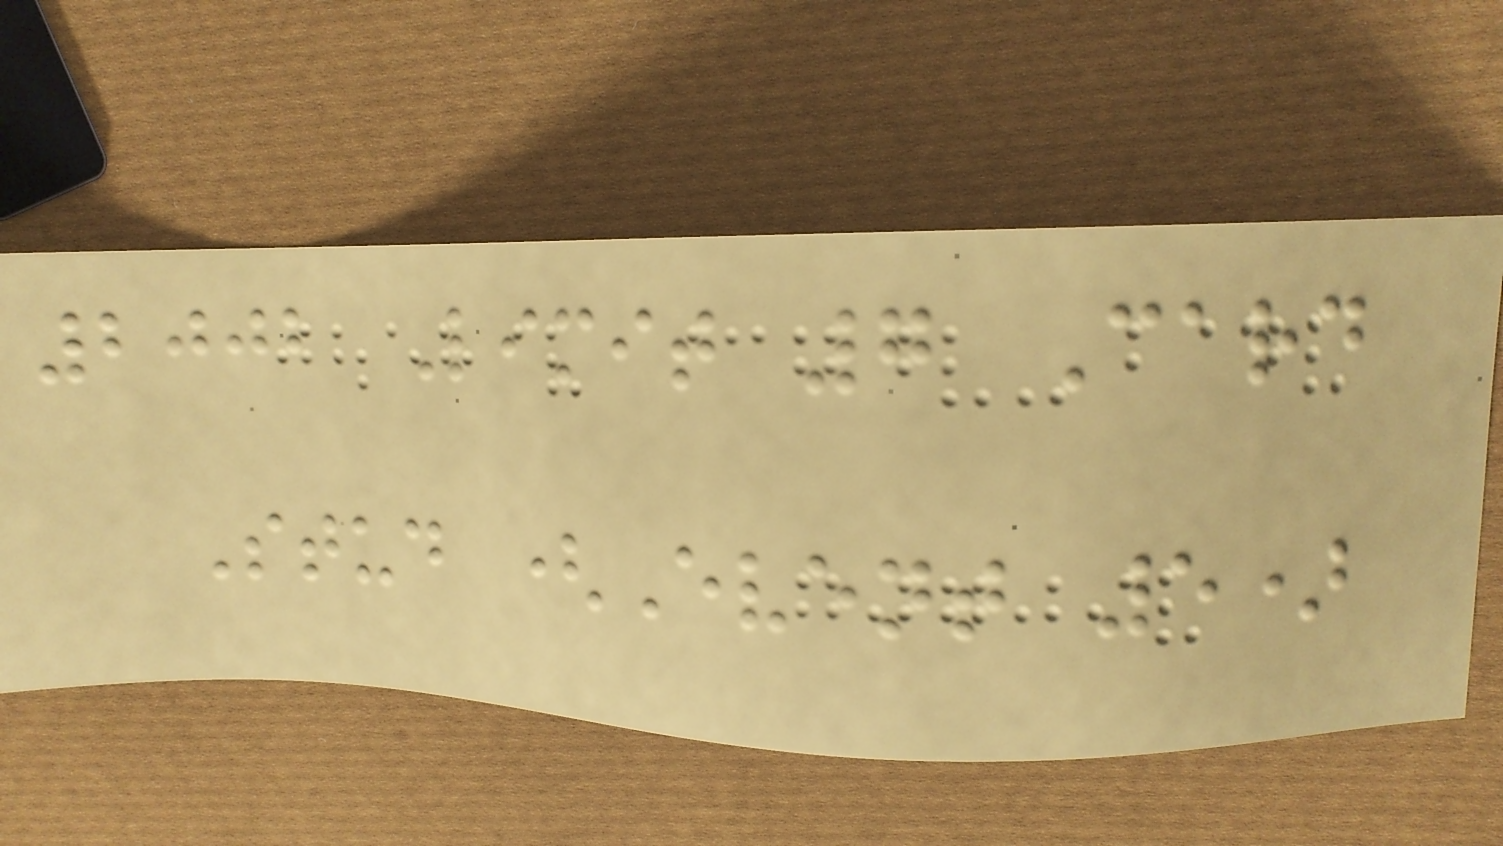2002 Limit 7 Card
Stud (Event 5)
